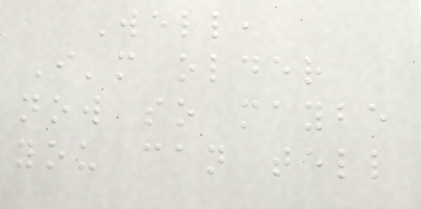Well,
I'm older
now so maybe
you can tell
